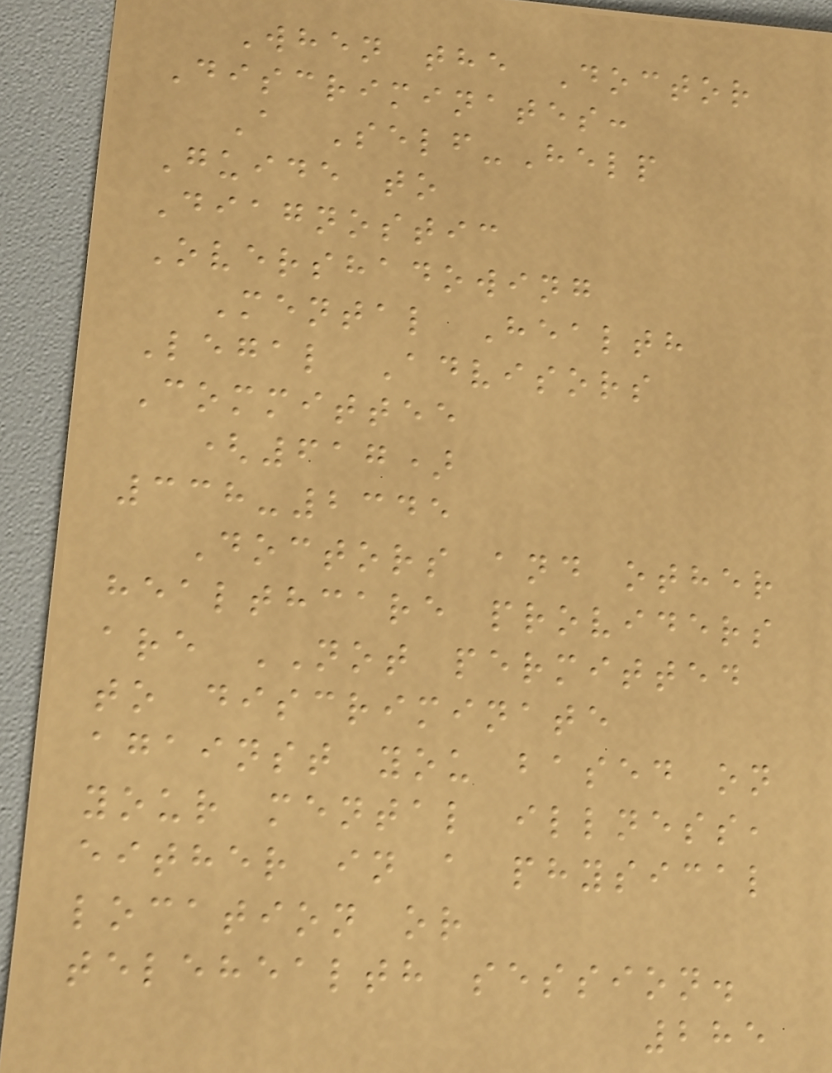When the Doctor
Discriminates:
A Self-Help
Guide to
Diagnostic
Overshadowing
Mental Health
Legal Advisors
Committee
(617)
338-2345
Doctors and other
healthcare providers
are NOT permitted
to discriminate
against you based on
your mental illness,
either in a physical
location or
telehealth session.
285
